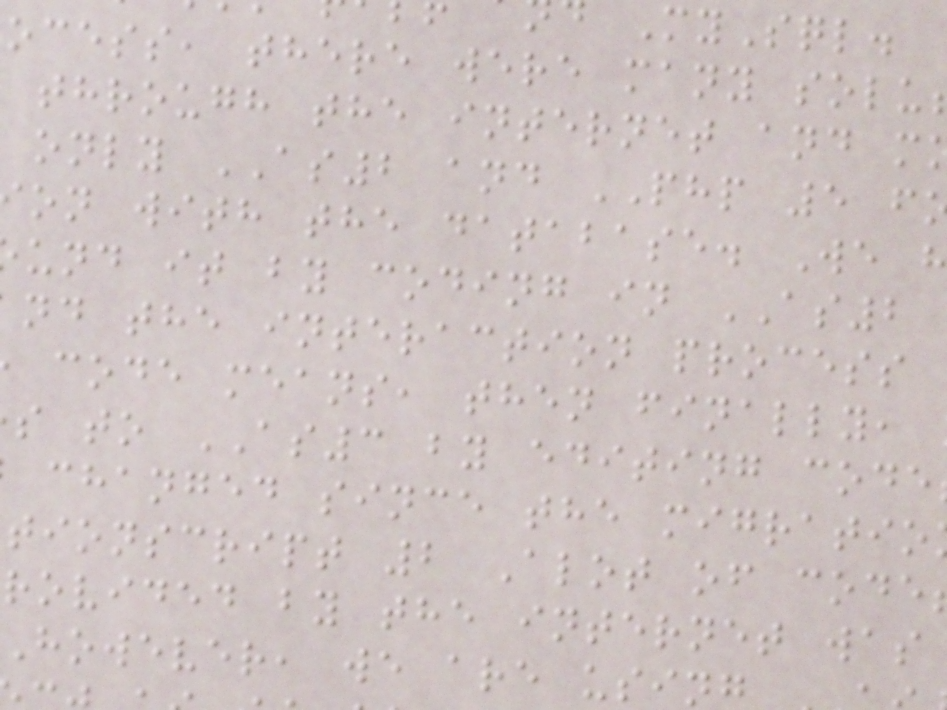ocess, there were many solu
through the internet and m
only AS2 and PHP 5 f
on with the database. We h
und it by coding in AS2
nd the interaction process
code means, then finally,
s to AS3 by editing code
changed since the migratio
tionscript 2 Alot of code
rovided by the internet was
However, we are usin
